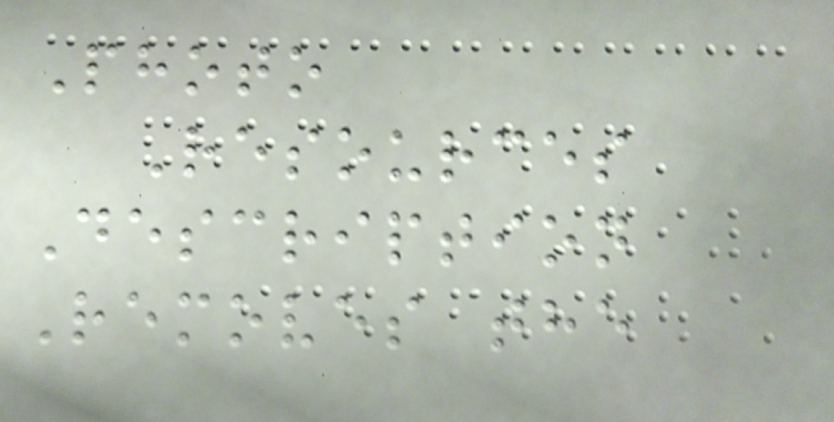Photo
Resources
Description
Removes the
